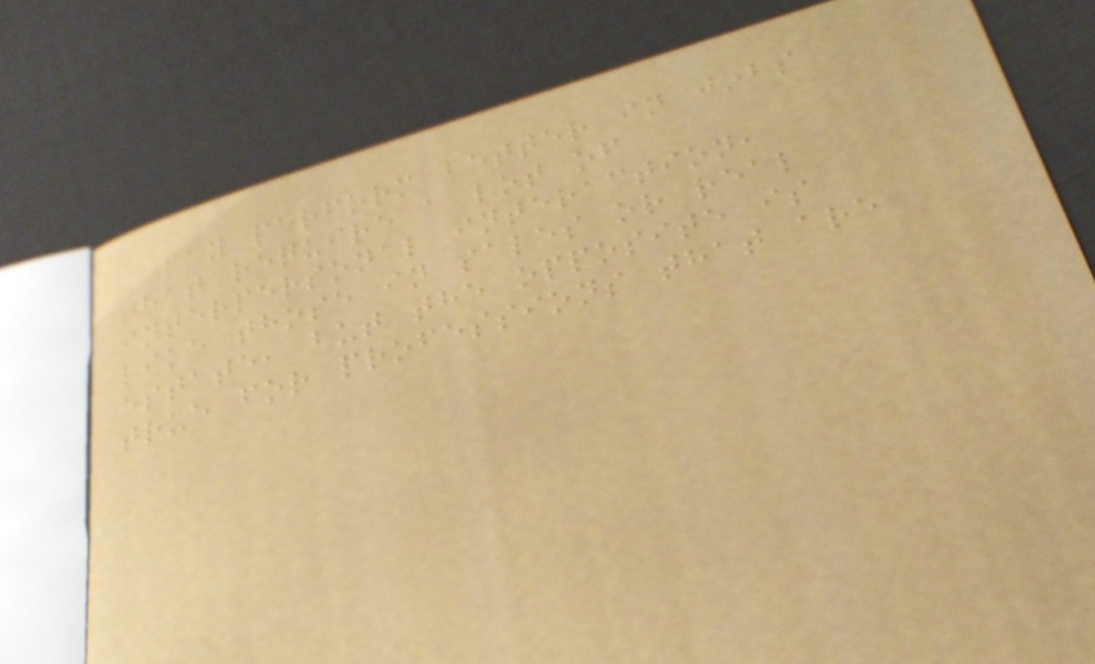may perform better in jobs
that require a lot of
interpersonal interaction,
like those in sales or real
estate, but the opposite is
true for professions that are
